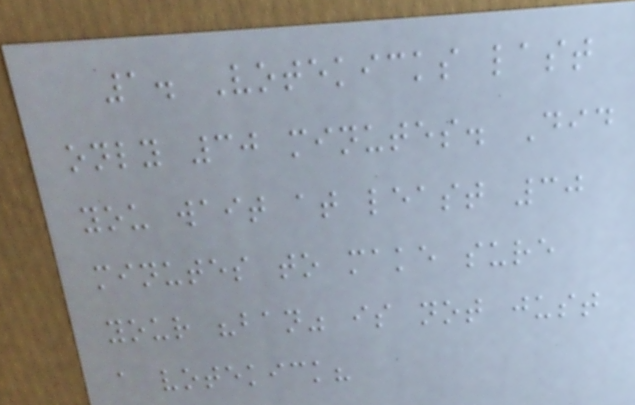1. Votekicks last
only 30 minutes. Did
you wait at least 30
minutes to make sure
your "ban" is not just
a votekick?
